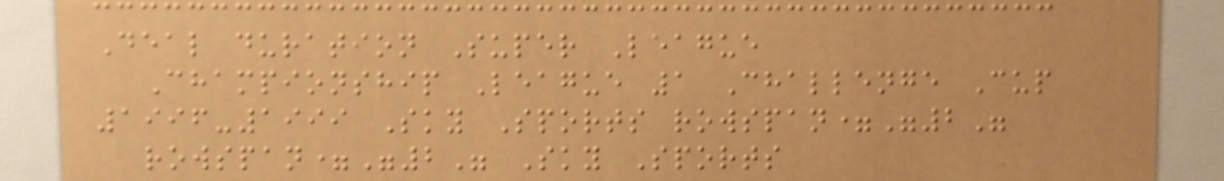Deal duration Super League
Championship League 1 Challenge Cup
1996-1999 Sky Sports rowspan="2"
rowspan="2" Sky Sports
